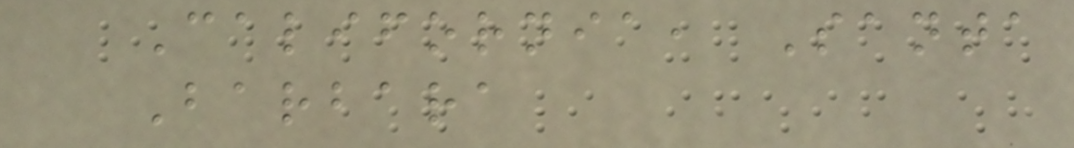California, Santa
Barbara
